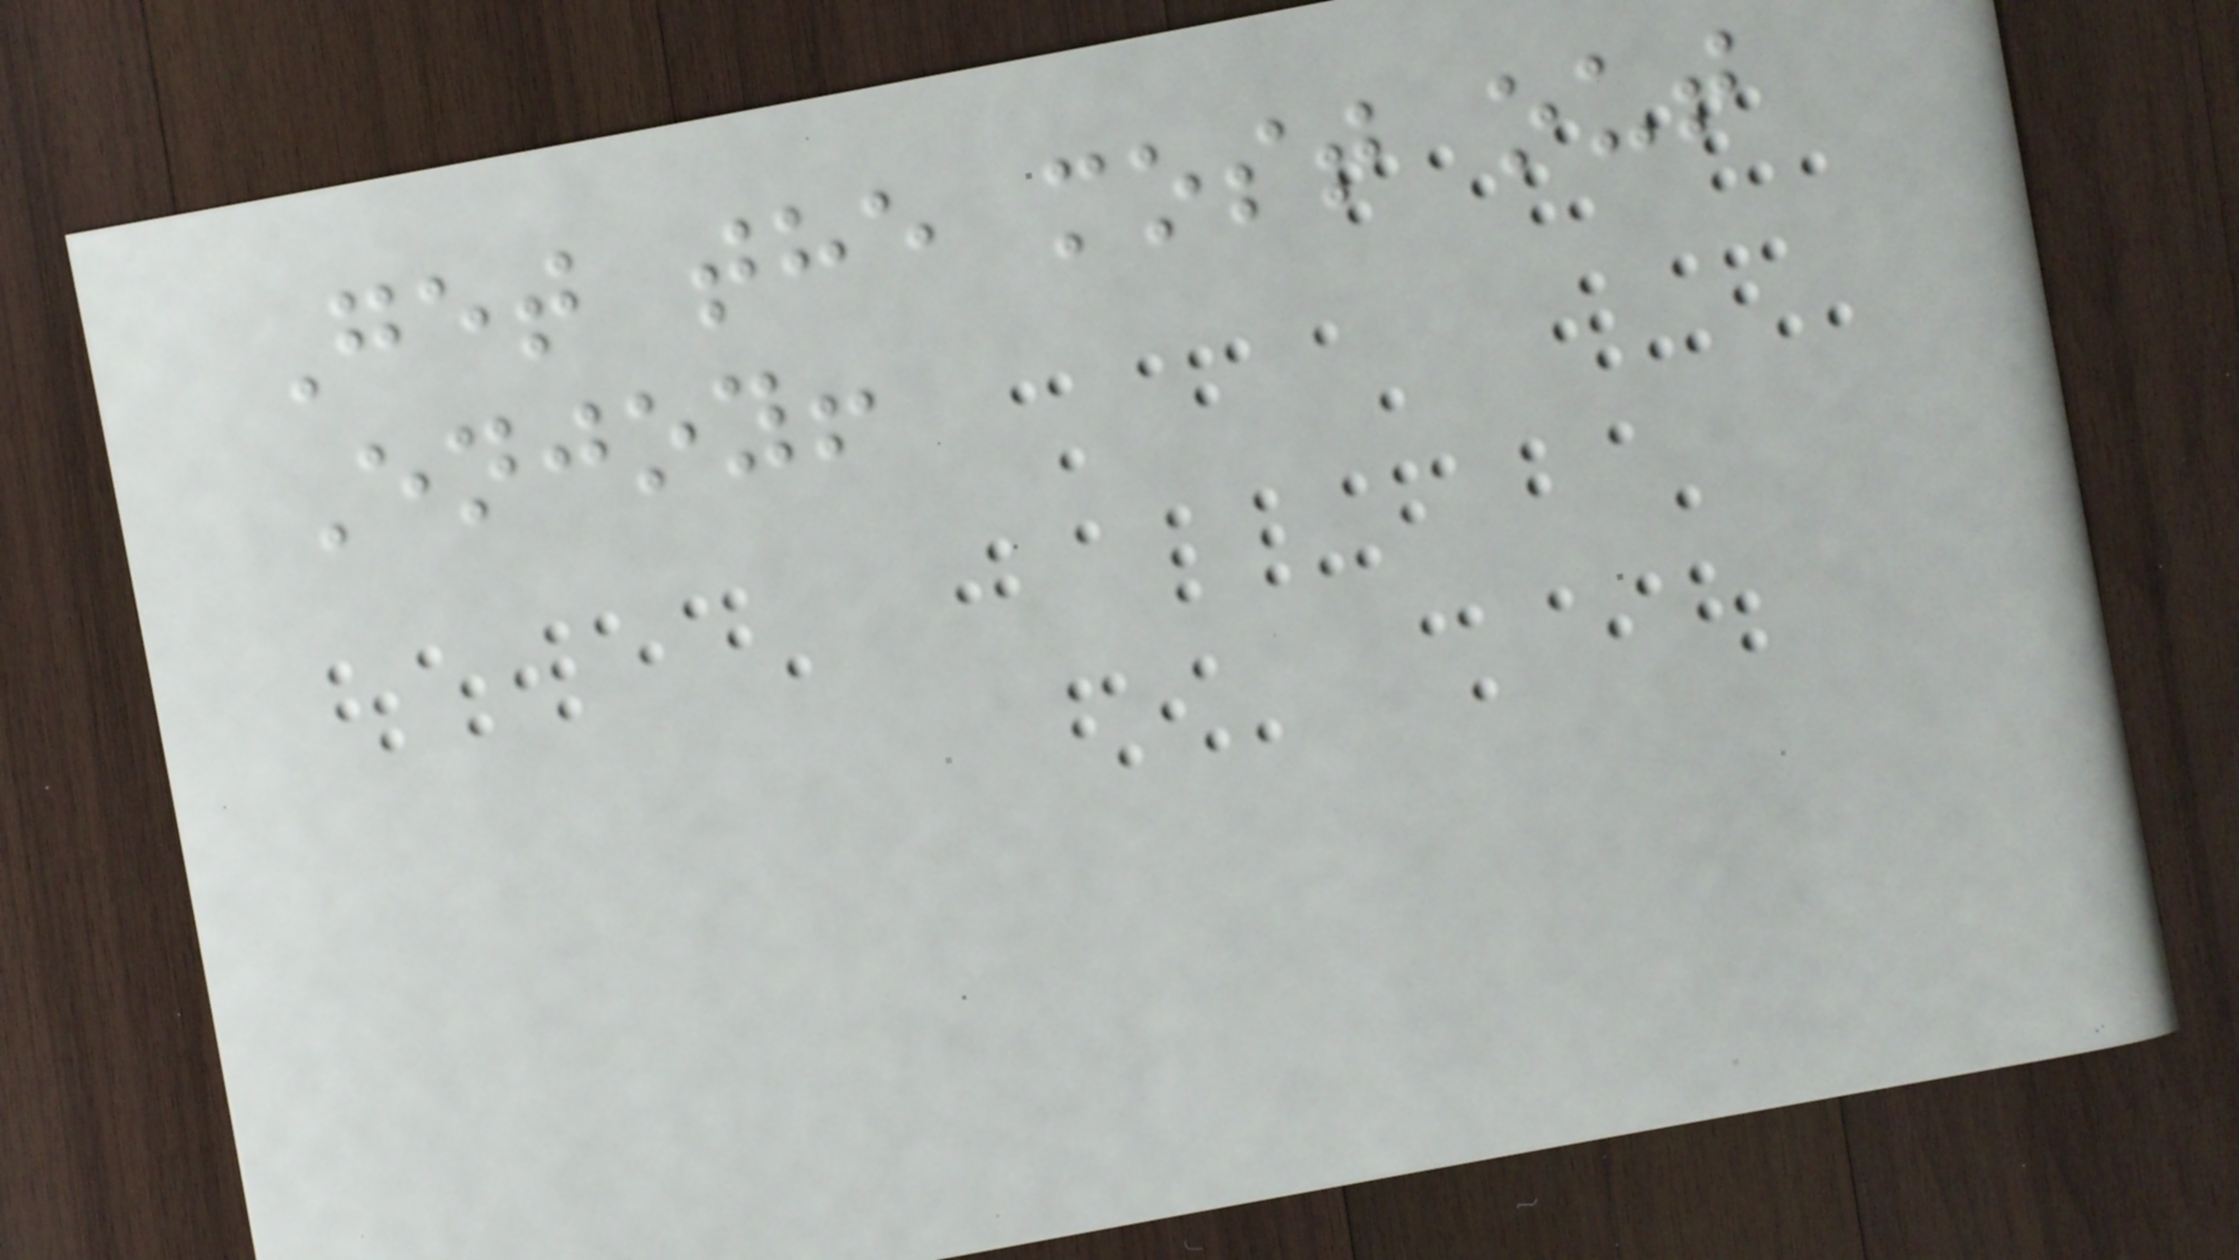Get the most out
Enjoy!
